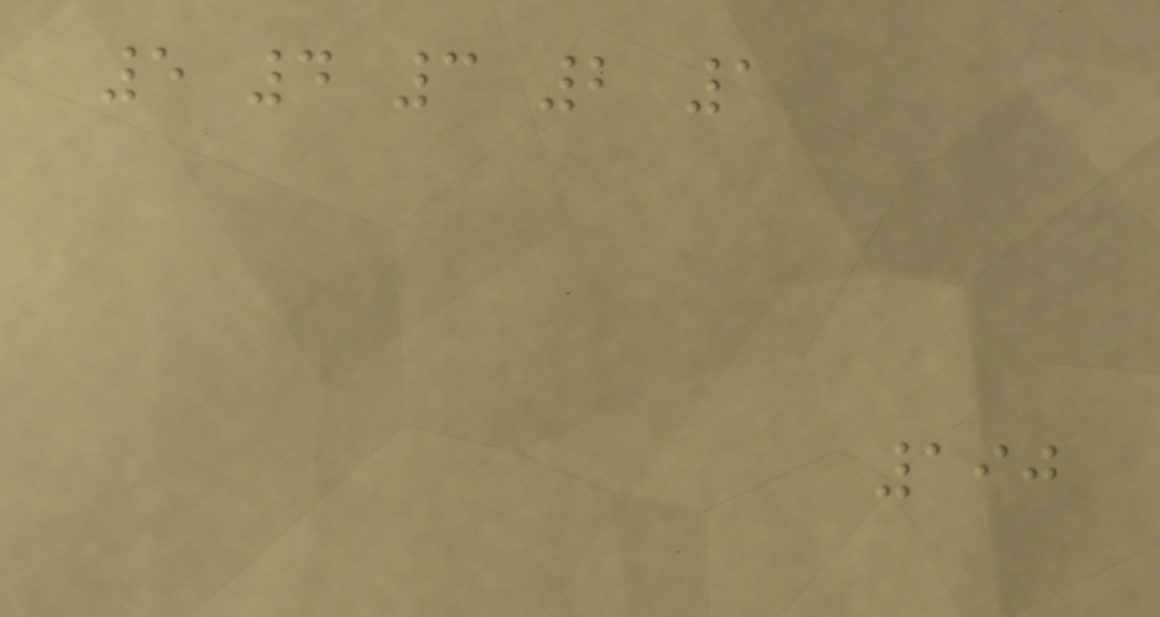5 4 3 2 1
190
